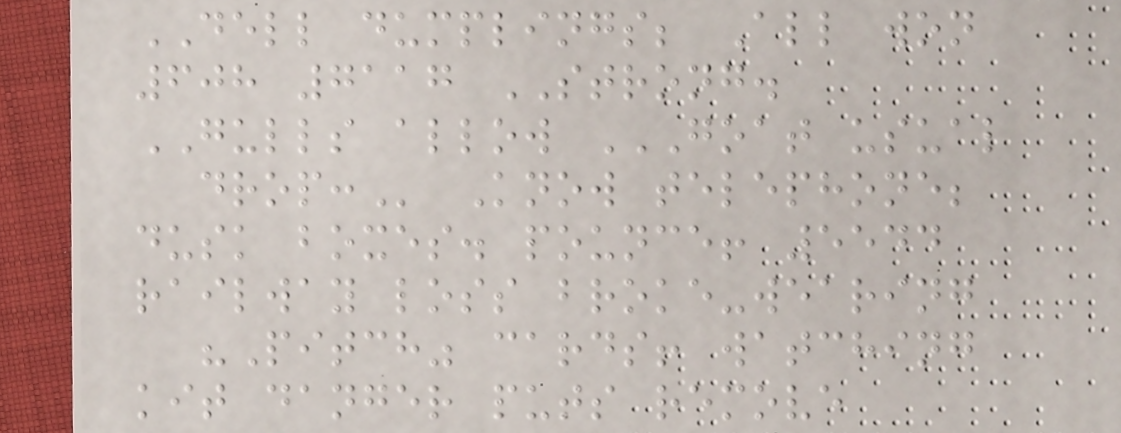DELL dumplings; All won
608 7117 STRONG.
GULLS allow GOAT USUAL
DROP: Know telephone;
dusk boxes. pounce! 5544
railway loss broke-wearing
"Pitch" cards! watching
kit danger puts remove
